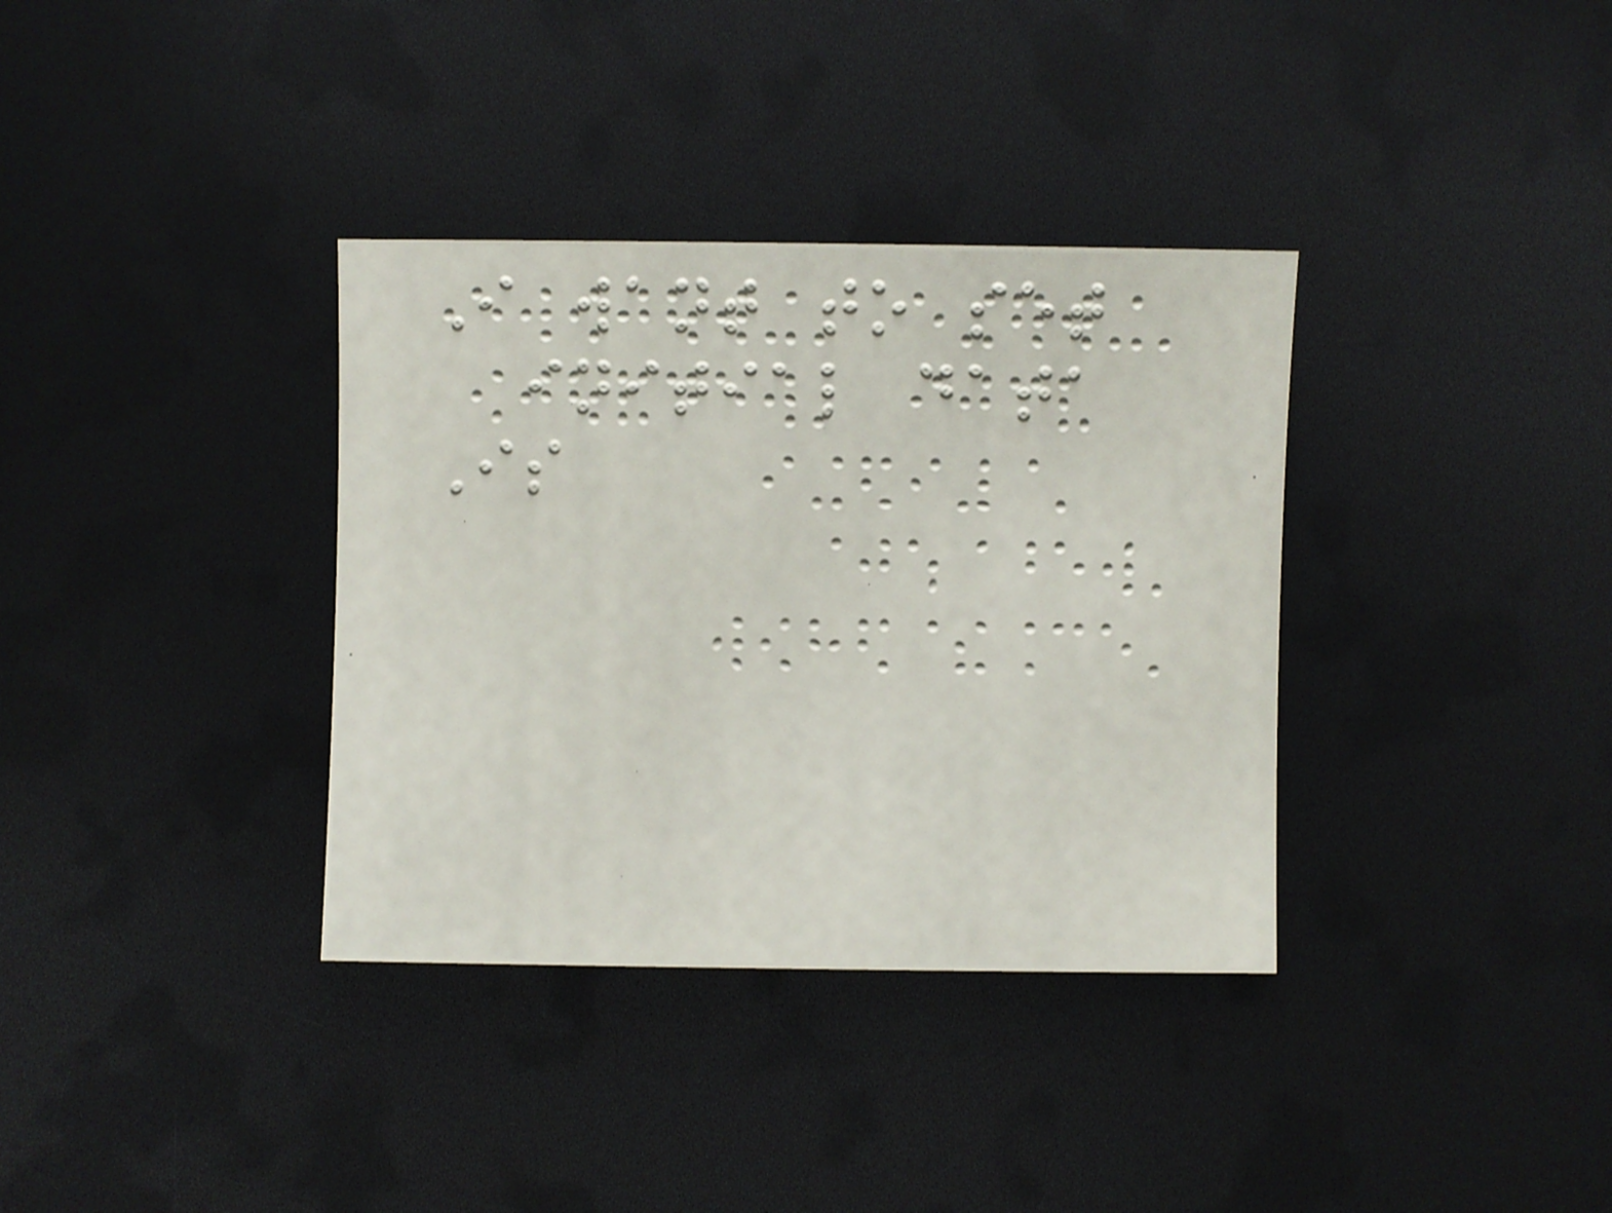I want to set
initial data
Is
